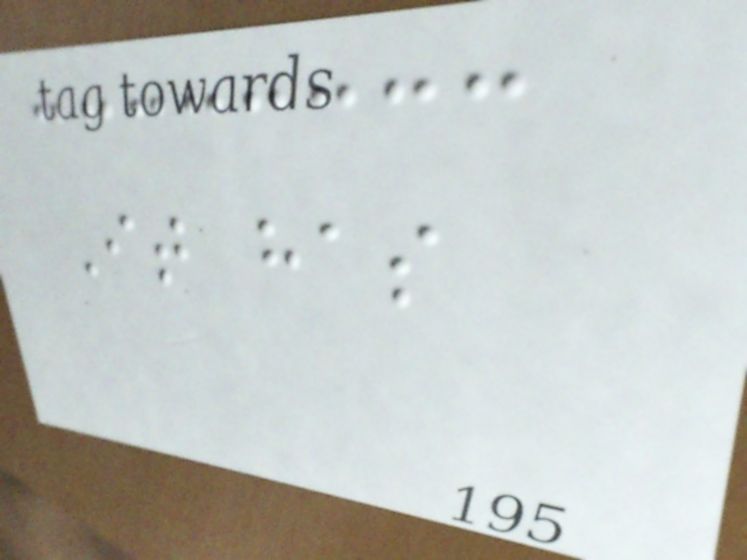It has
